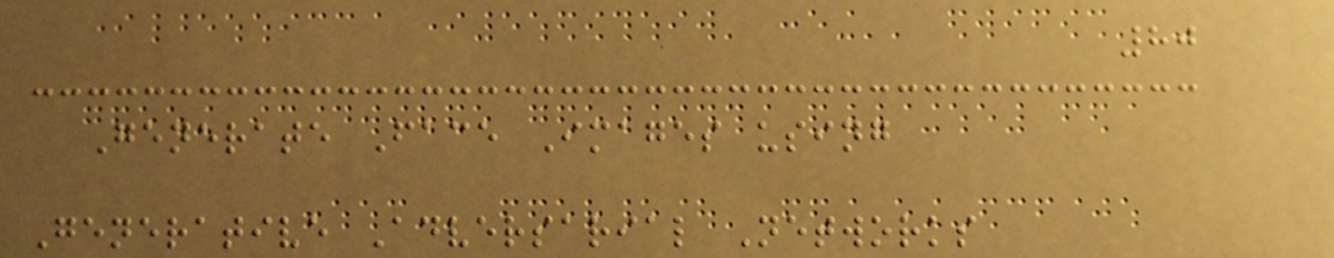80
Generate Face Images using
Generative Adversarial Networks
